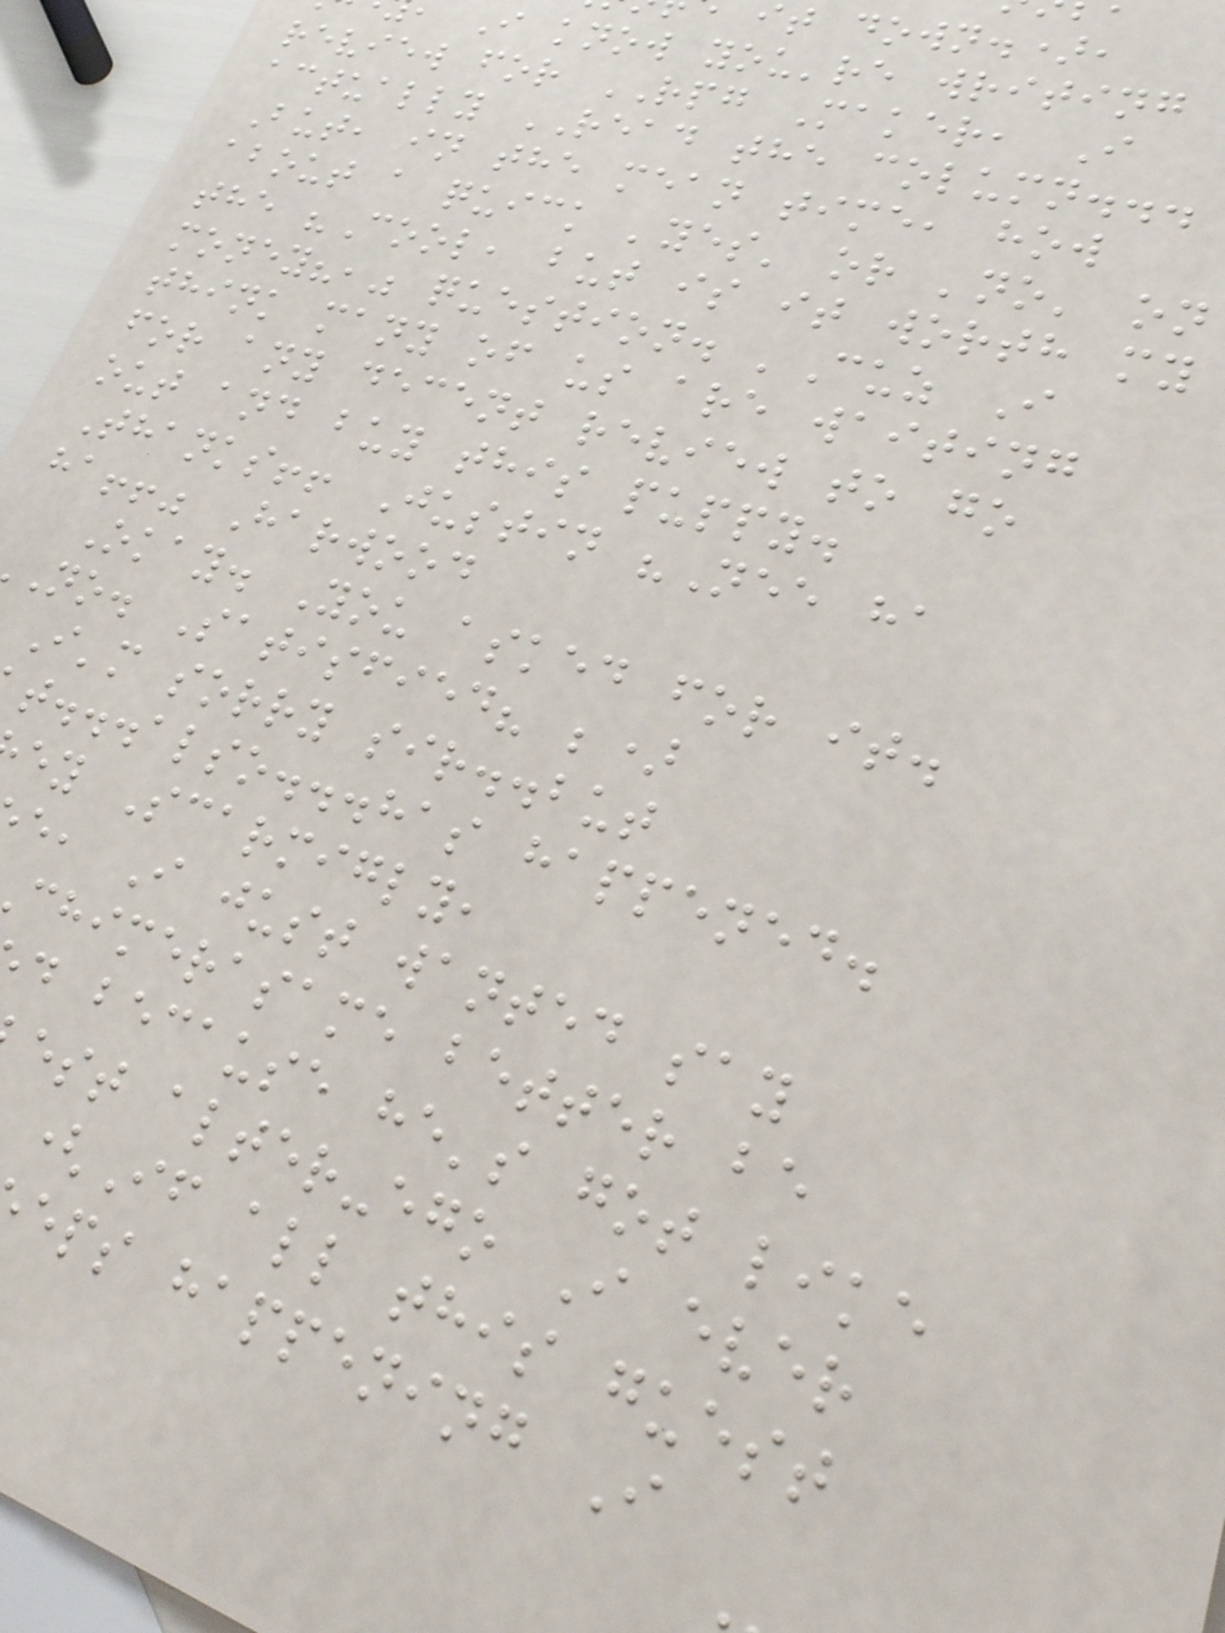it down.),
I know you're writing
review for RPG Maker, I
actually READ the column...
But, in the mean time, how
about a quick 'yes' or 'no' on
the "Cool, but is it worth my
money?," question. 'Cuz I
think many of us are waiting
for any decent review to go
out and buy this puppy.
Thanks!! Justin "Nee ha
ha!!" Harwood
Okay. You asked for it.
no. Satisfied? ;)
I'm sorry sir..but
t...also...has happened.
ey Scarmigly,
e, I just wanted say
chimerasame better be
d because he's got like
est alter-ego I ever
(If all this guest
eps happening I
